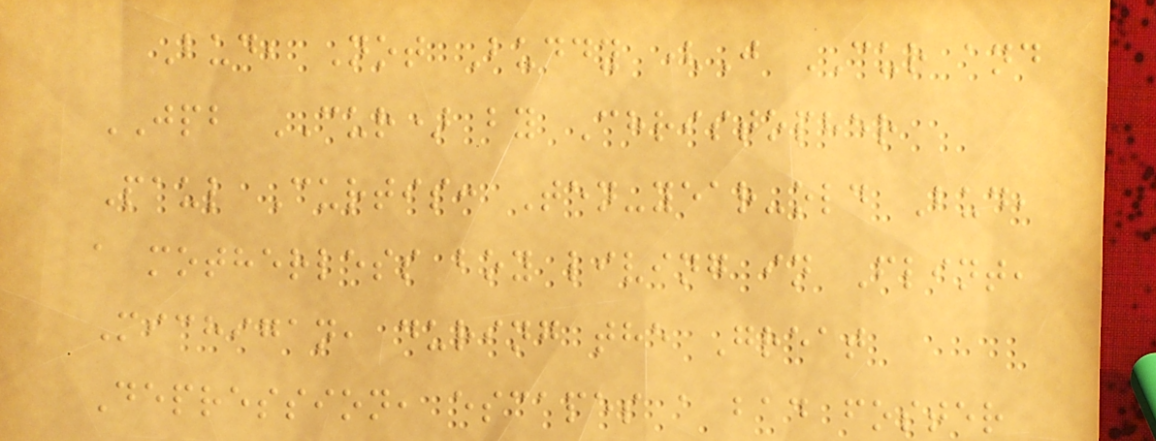Bud, Not Buddy (J CUR and
JPB CUR) by Christopher
Paul Curtis: Ten-year-old Bud,
a motherless boy living in Flint,
Michigan, during the Great
Depression, escapes a bad foster
